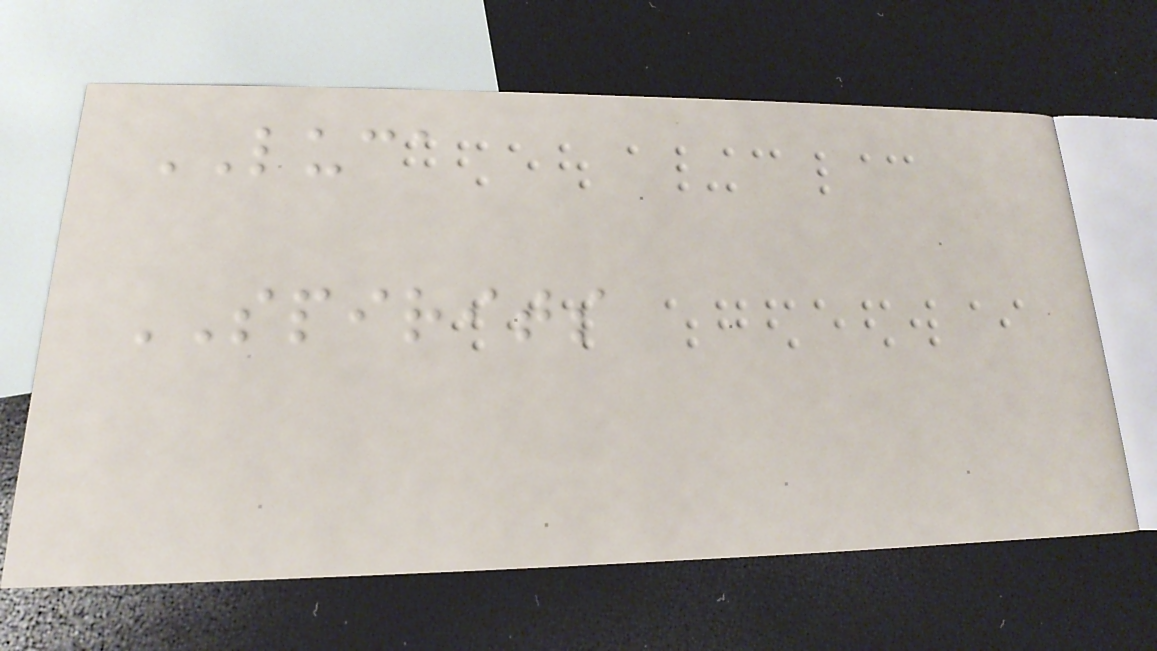LUCA
SPIRITS
